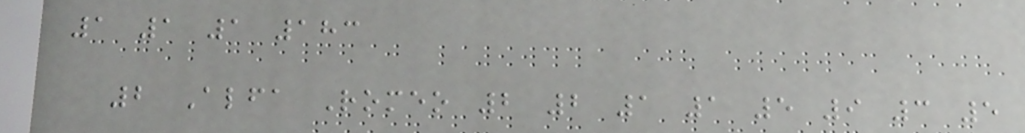1 1 1 183
2 Alfa Romeo 2 2 1 1 5 9 3 5
